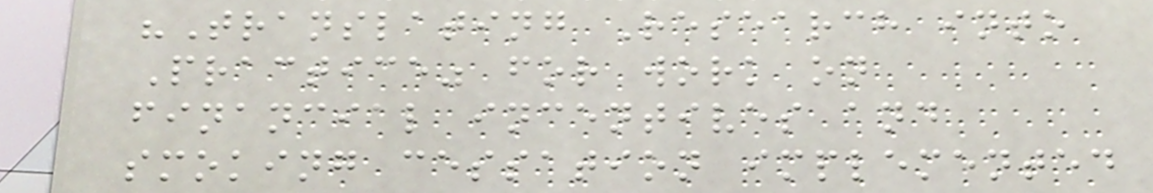"Translating Research into
Practice" for work on
financial incentives and
smoking cessation implemented
